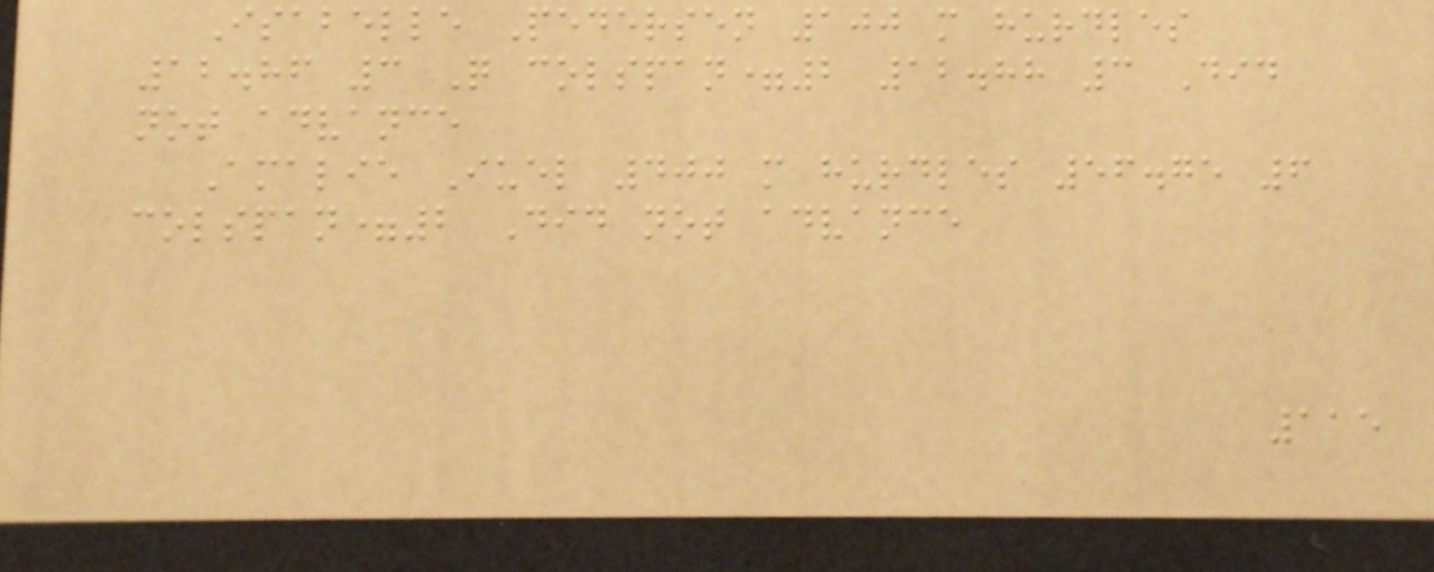Isabelle Pedersen 100 m hurdles
12.86 3 Q colspan=2 12.88 3 Did
not advance
Amalie Iuel 400 m hurdles 56.75 6
colspan=2 Did not advance
115
